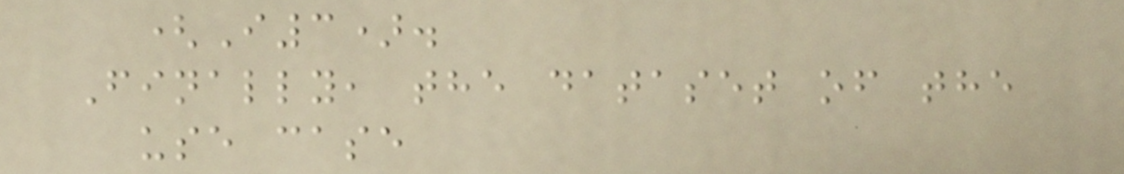(I3).
Finally, the dataset of the
use case
